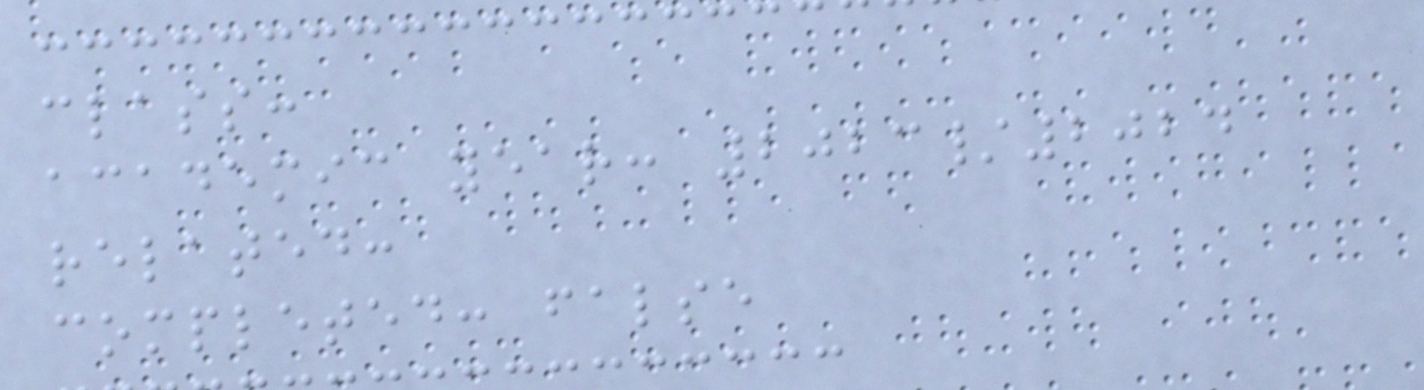class:
academic year: 2023/2024
related:
completed: false
